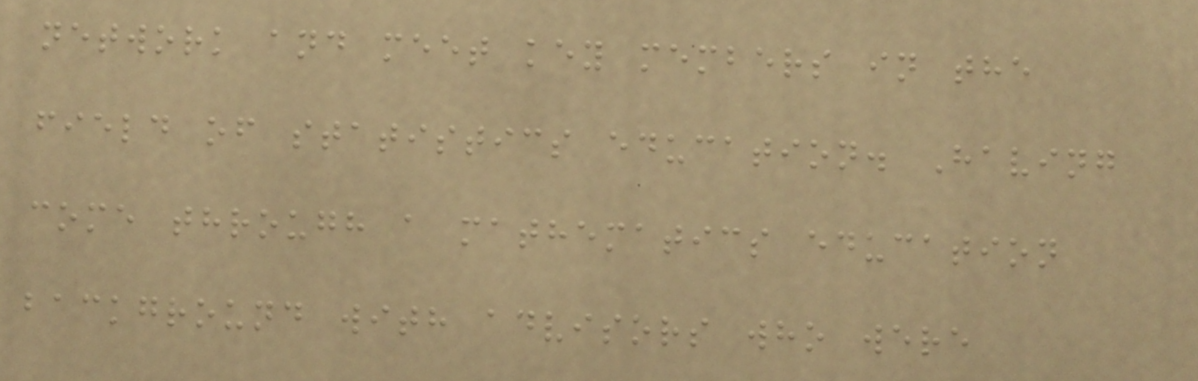network and meet key members in the
field of statistics education. Having
come through a mathematics education
background with advisors who were
